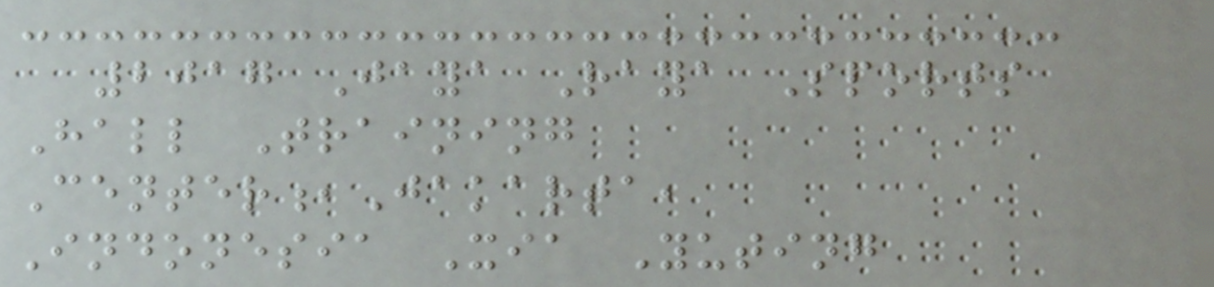2017 Jaya Raya Sports
Hall Training
Center,Jakarta,
Indonesia Xia Yuting
